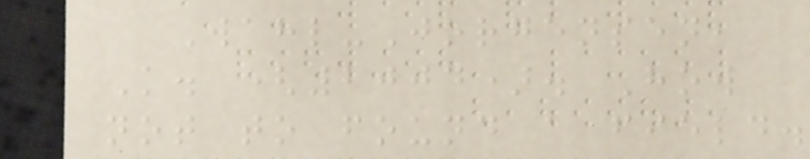Wahl-Jorgensen,
K. (2004). How
not to found a field.
